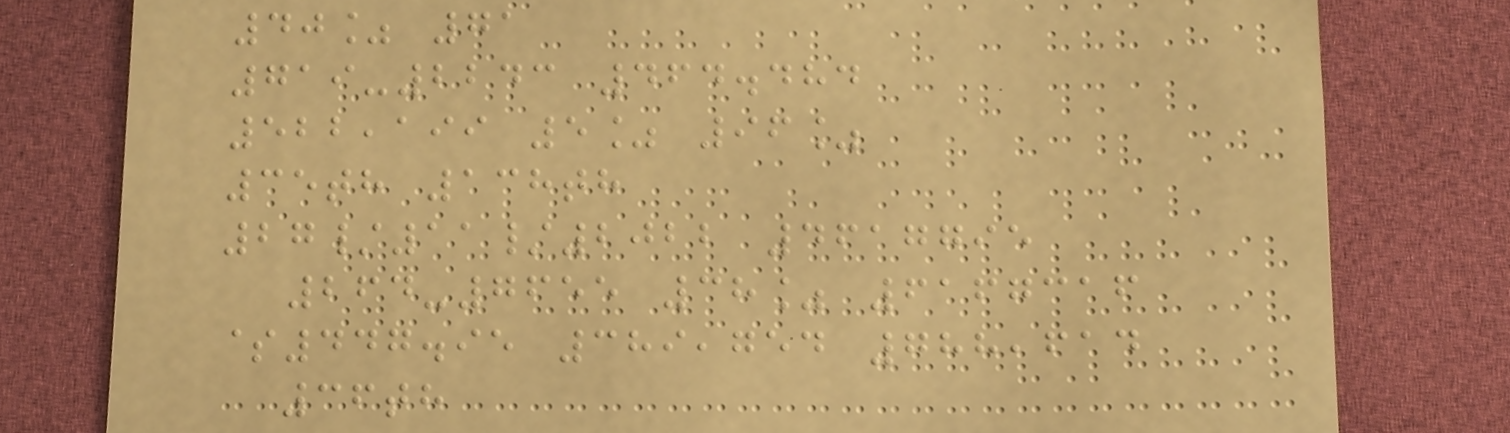40% 71
719-2243 464.484
522,199 5% 96%
35th 138th
27/11/2022 4617795
264-7655 38% 6167316
$447.95 389,754 788,614
36th
